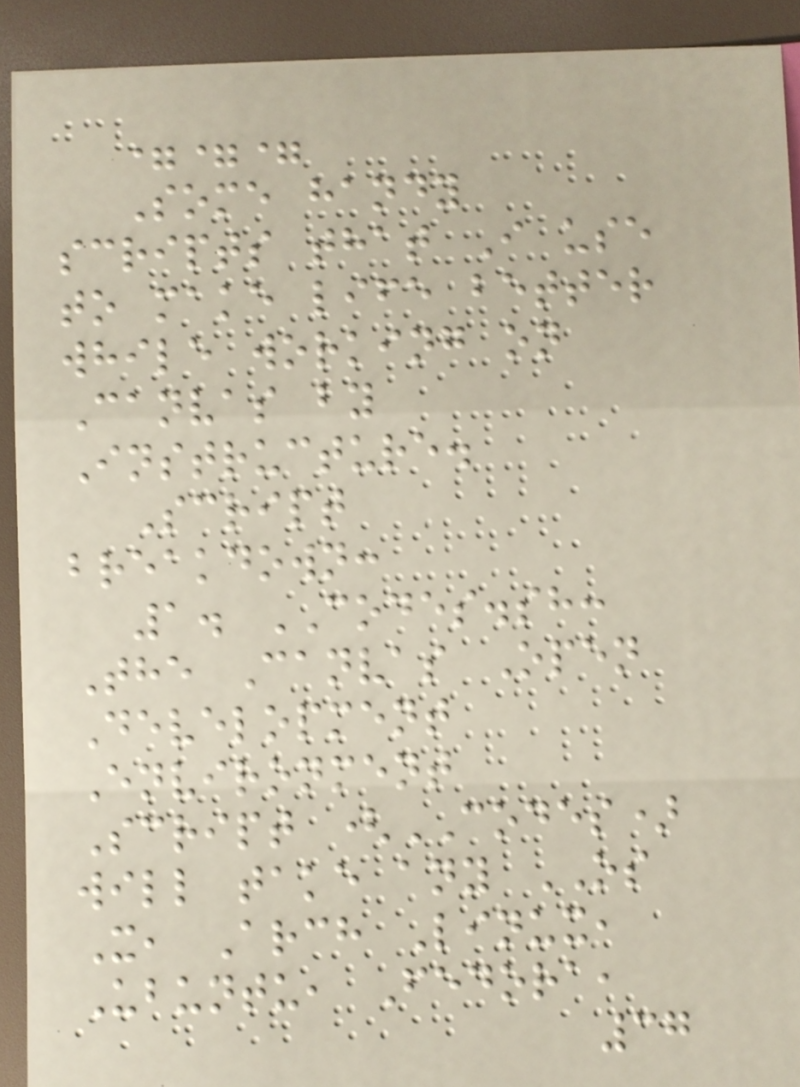===
Some handy
scripts that I use
to make life better
while working on
Canvas by
Instructure.
Script
breakdown:
1. CODES.sh:
The Canvas Open
Development
Environment
Script (CODES)
will take any OS
X, Arch Linux,
Ubuntu, Fedora,
37
